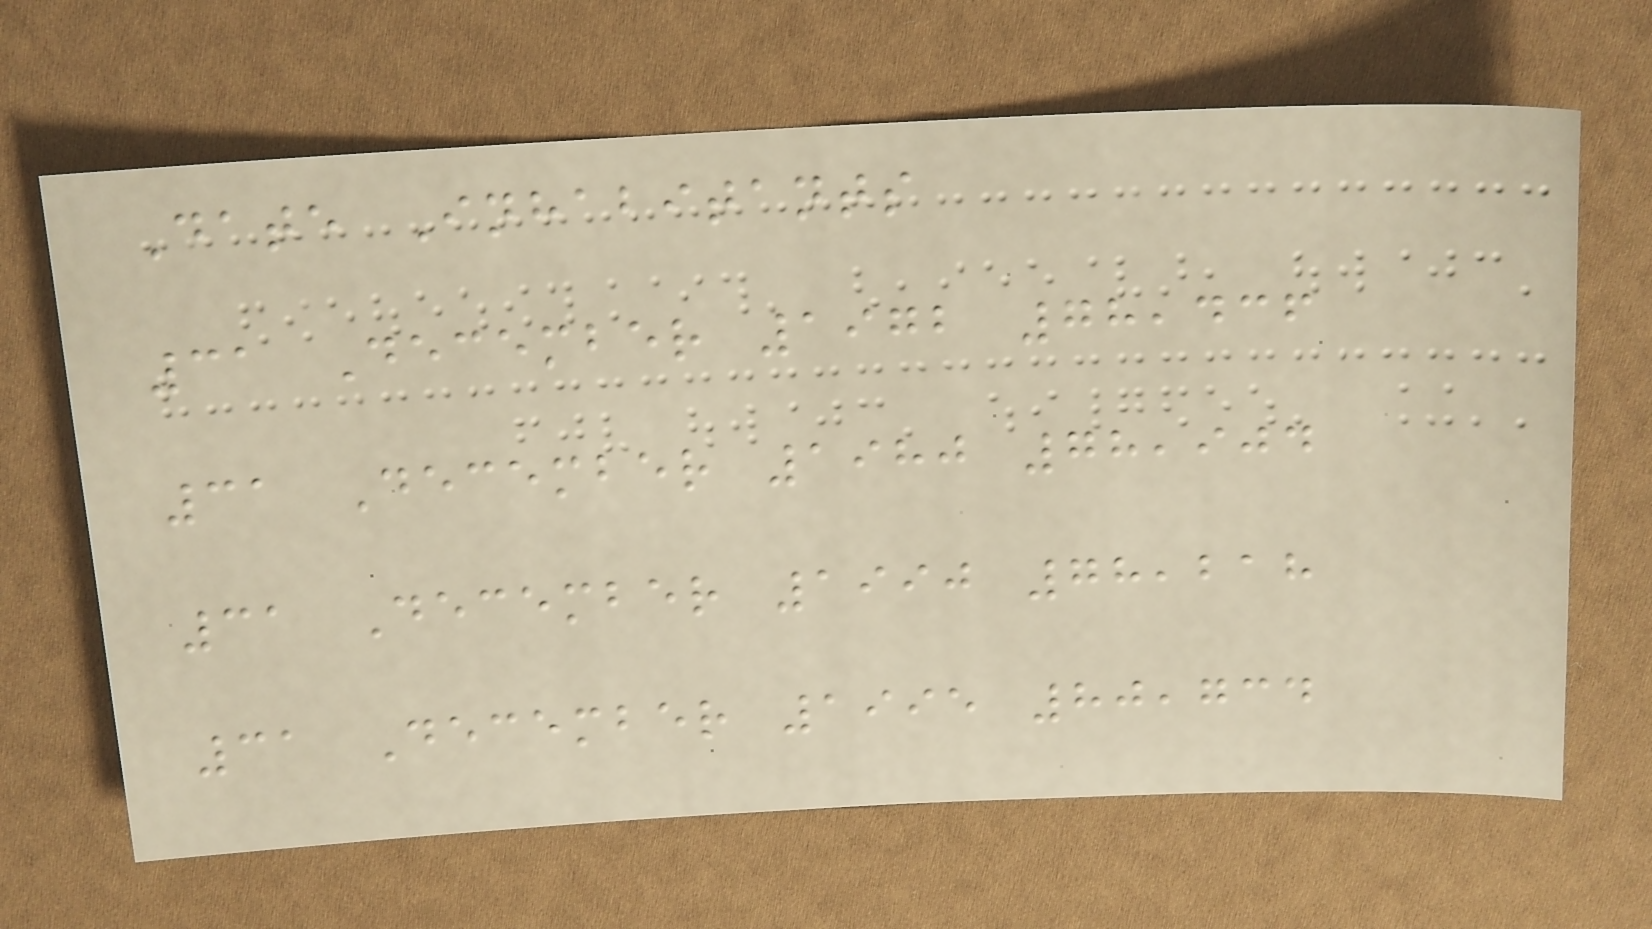Date Inhabitants
31 December 1972 78,436
31 December 1980 78,904
31 December 1990 78,218
31 December 1995 80,734
